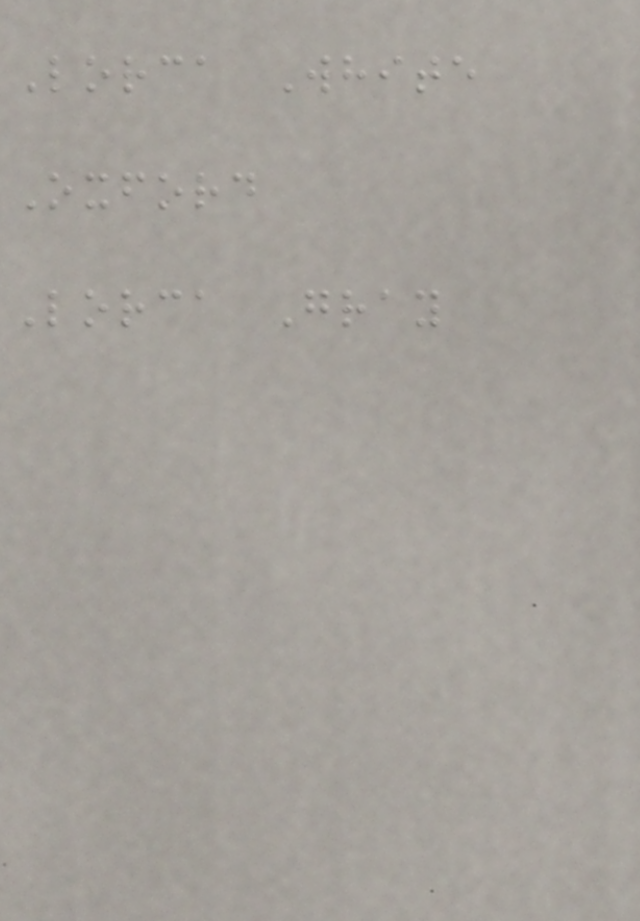Lorca White
Oxford
Lorca Gray
